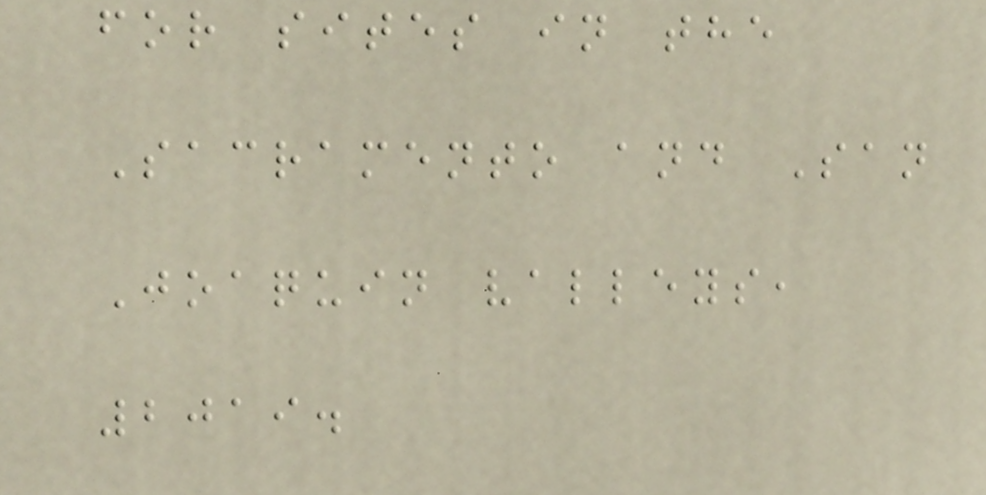for sites in the
Sacramento and San
Joaquin valleys,
2019.
